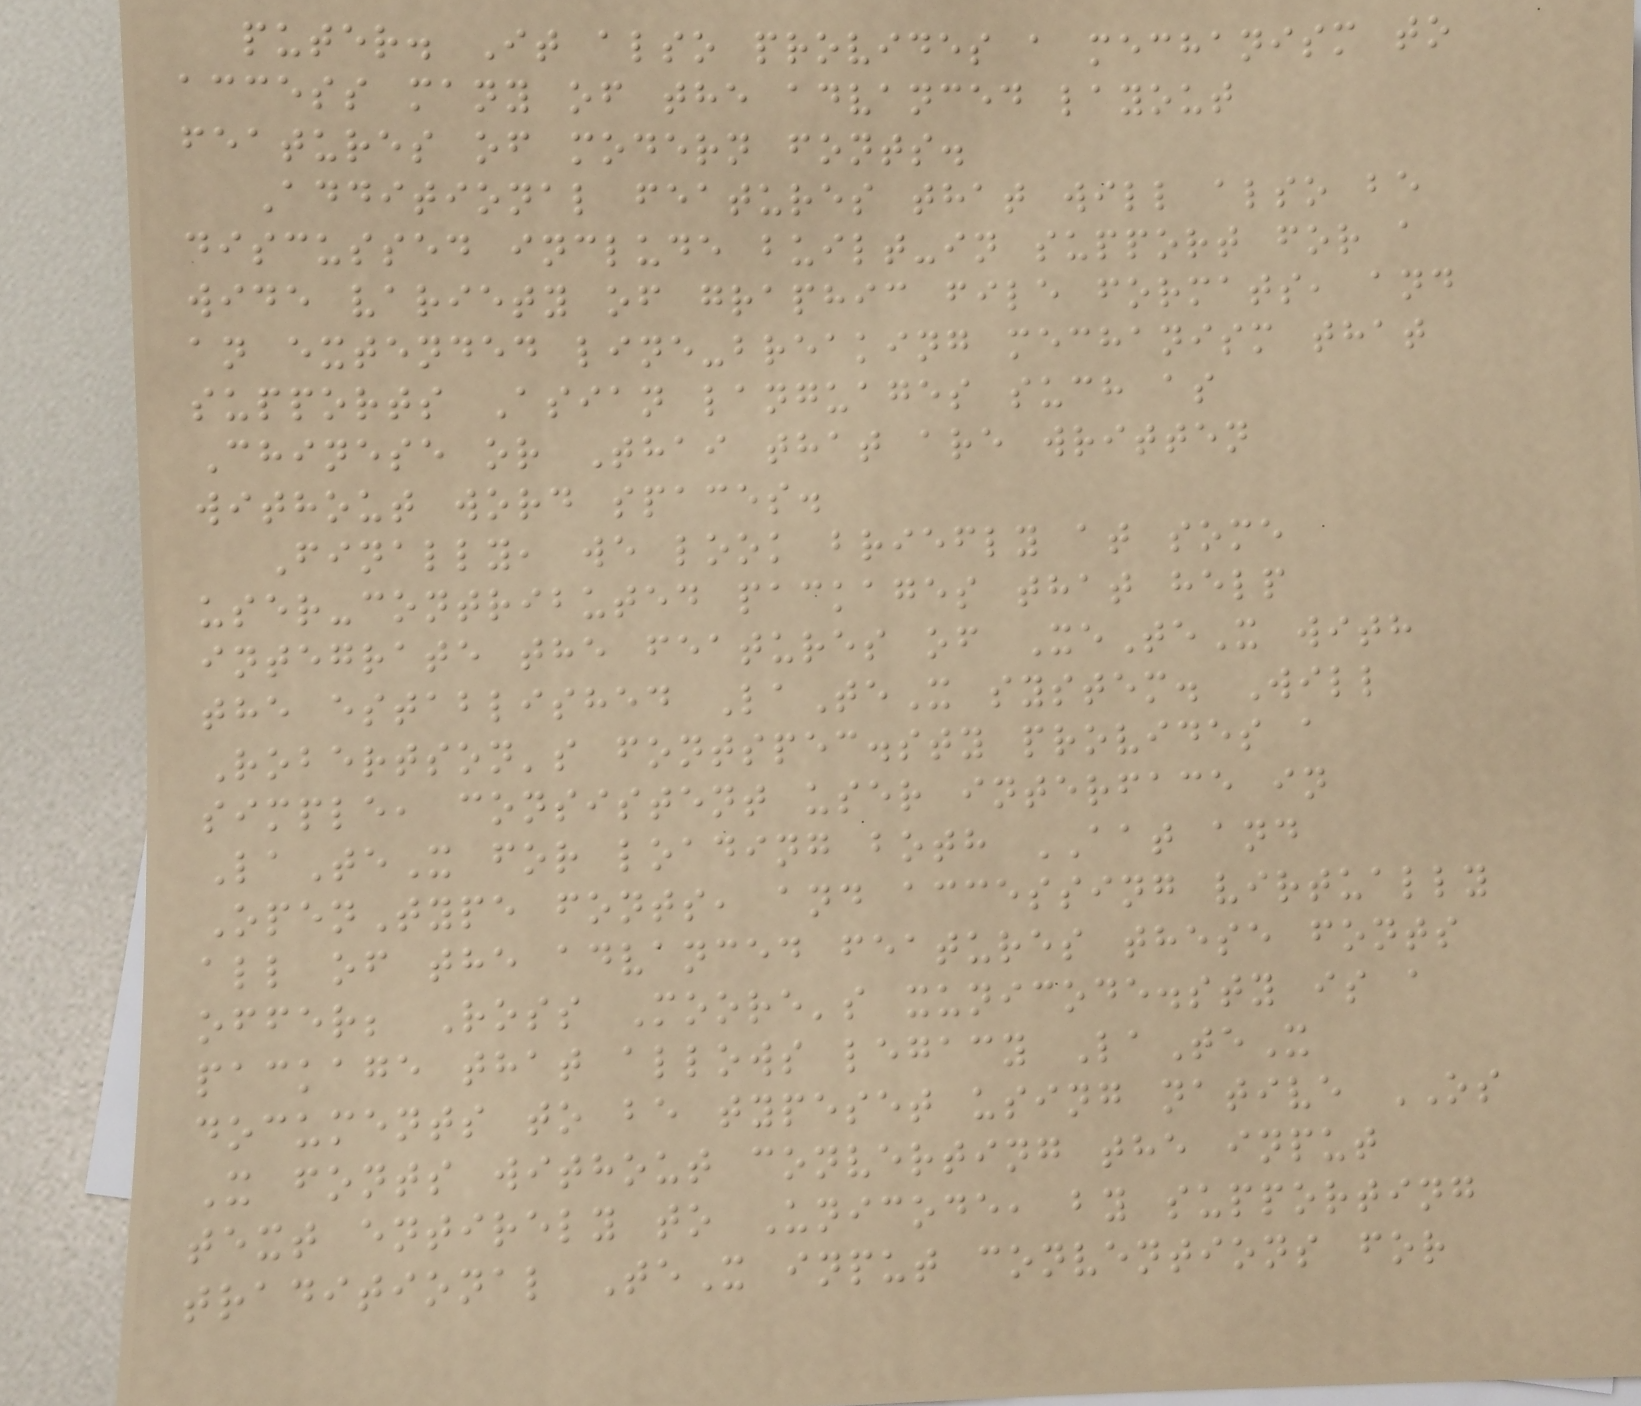puter. It also provides a mechanism to
access many of the advanced layout
features of modern fonts.
Additional features that will also be
discussed include built-in support for a
wide variety of graphic file formats, and
an extended line-breaking mechanism that
supports Asian languages such as
Chinese or Thai that are written
without word spaces.
Finally, we look briefly at some
user-contributed packages that help
integrate the features of XeTeX with
the established LaTeX system. Will
Robertson's fontspec.sty provides a
simple, consistent user interface in
LaTeX for loading both AAT and
OpenType fonts, and accessing virtually
all of the advanced features these fonts
offer; Ross Moore's xunicode.sty is a
package that allows legacy LaTeX
documents to be typeset using native OS
X fonts without converting the input
text entirely to Unicode, by supporting
traditional TeX input conventions for
